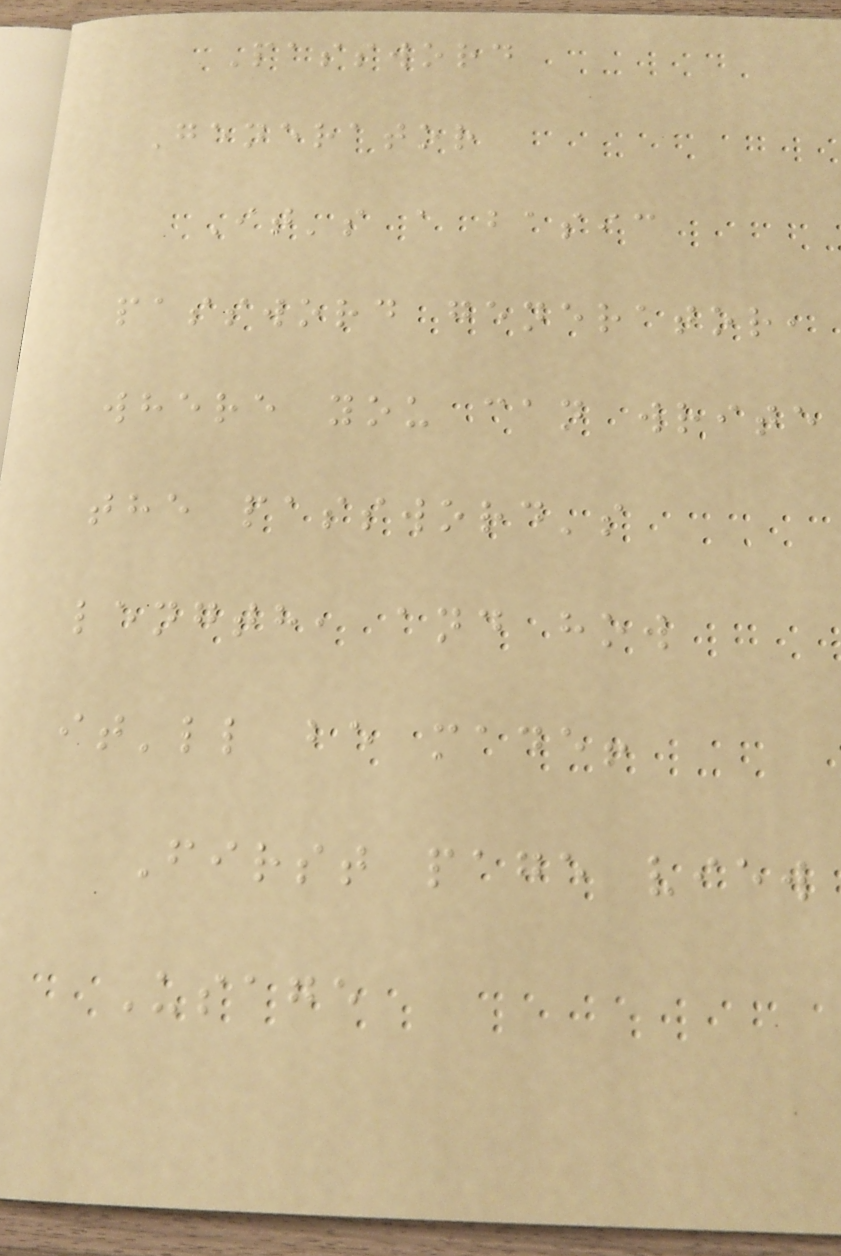Password
Generator
It's a basic
password generator,
where you can write
the password's
length, and how
it'll be made!
First page view
Usage
